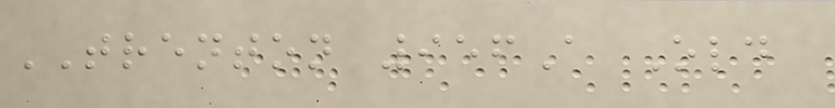TRENTON 956A Old
